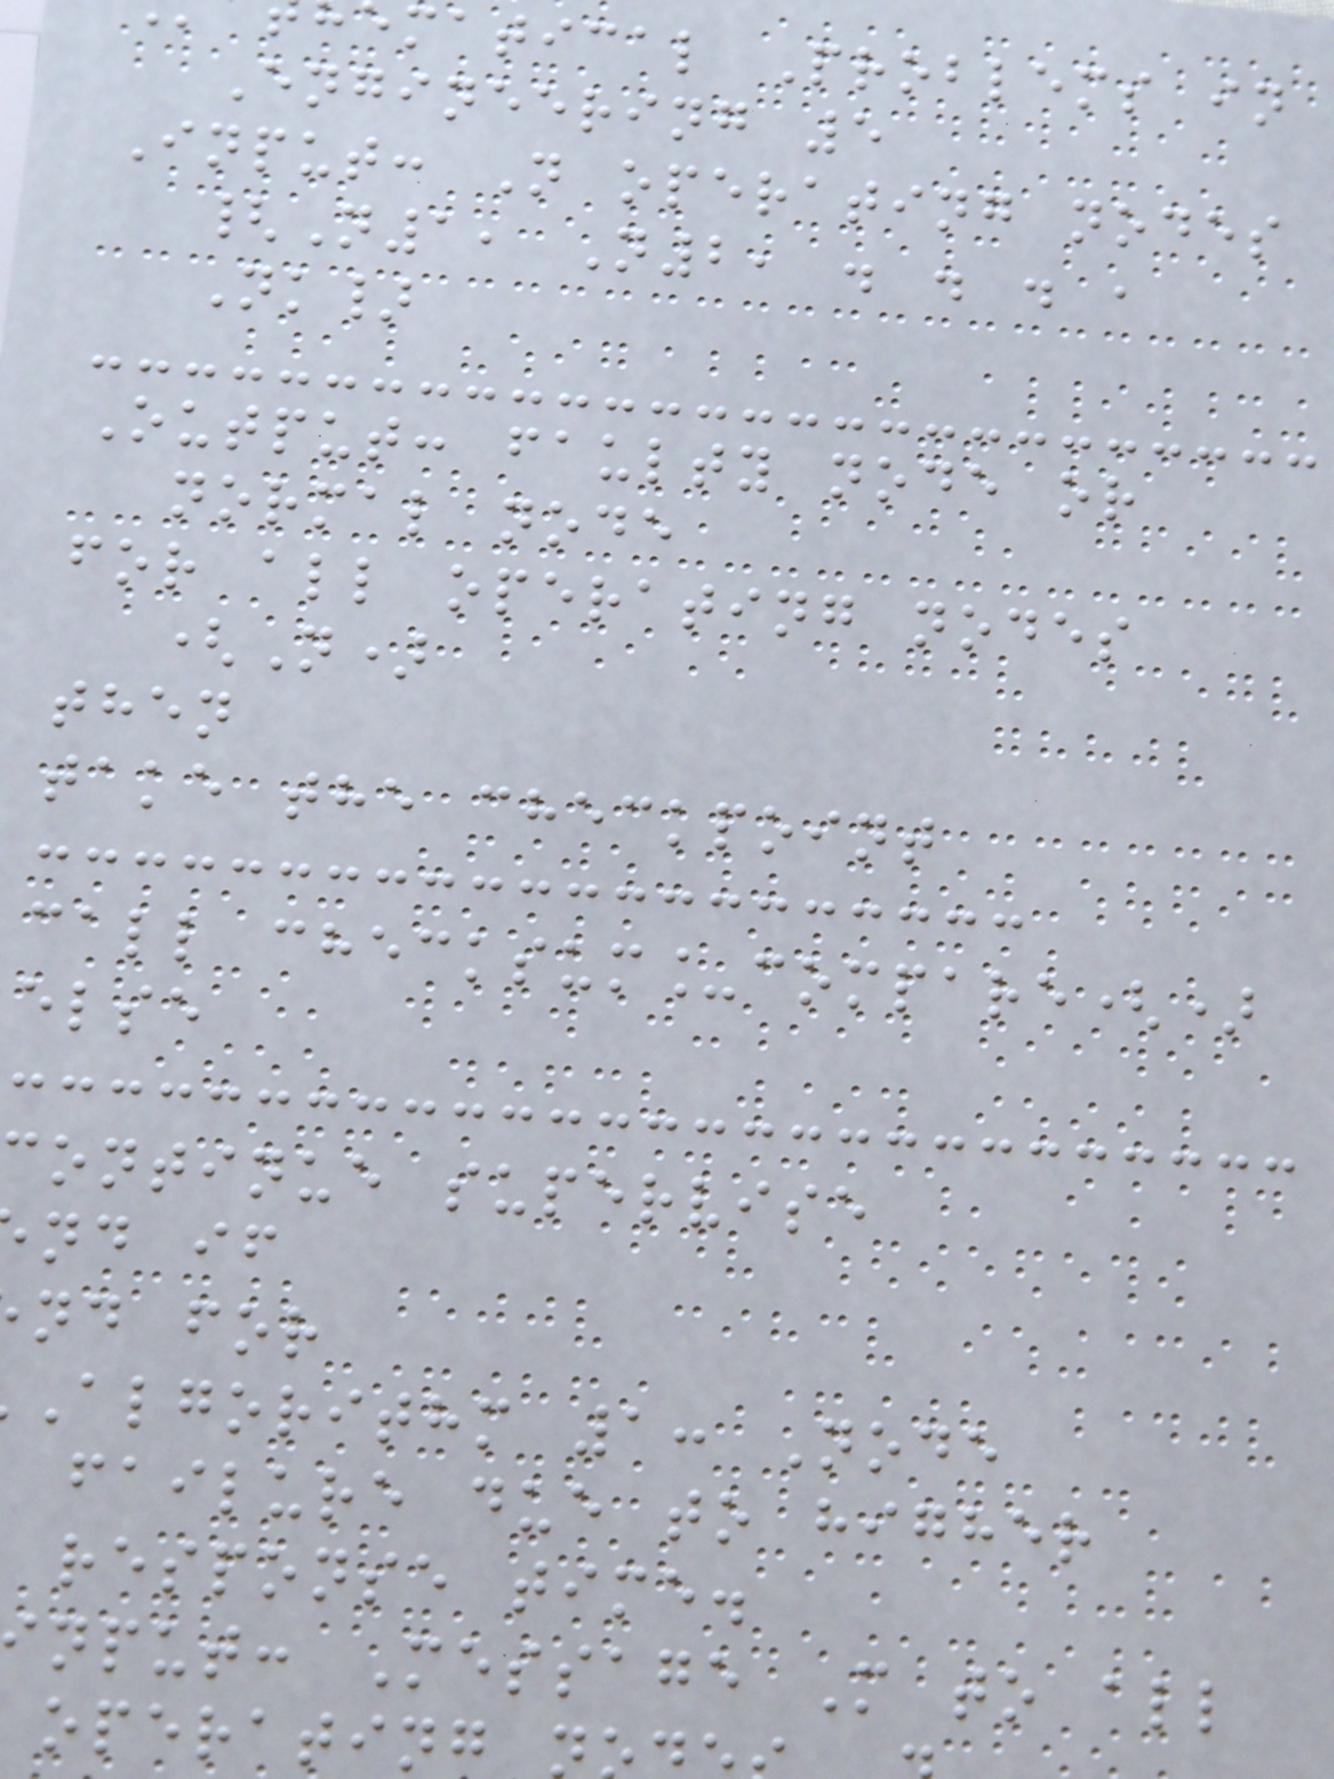matical Problems in
Engineering 5
Input: N operating nodes
{N1, N2, . . . ,
Nk}
Output: faulty node or
normal node
for all operating nodes
(N)
then
take the checkpoint
call checksum_compare()
else
continue supervise
nd if
nd for
algorithm 1: Node
failure due to higher
response time.
nput: Message M to all
operating
